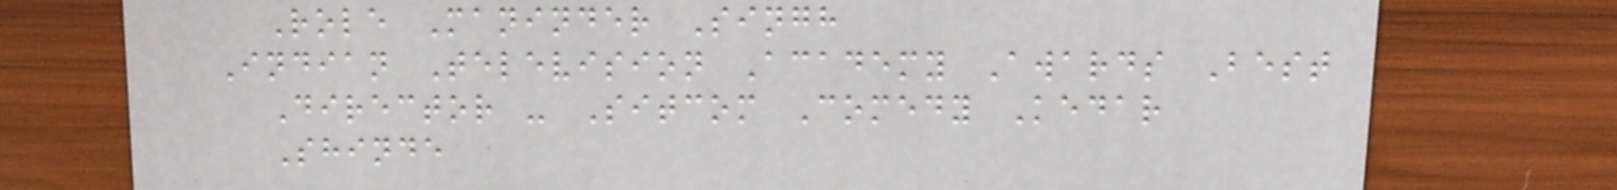Role Maninder Singh
Indian Television Academy Awards Best
Director - Sitcom Comedy Kedar
Shinde
